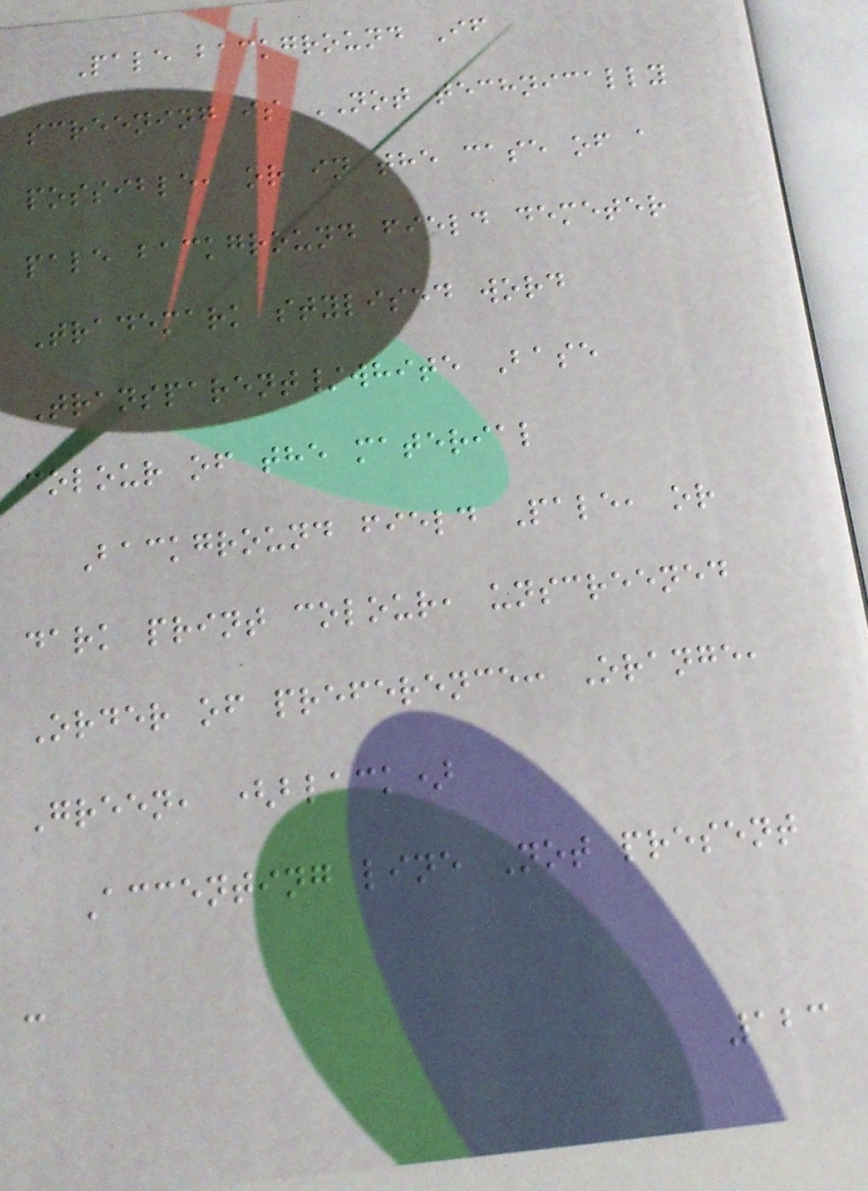Pale background If
screening is NOT technically
possible, or in the case of a
pale background field demeter
Trademark stylised word
Transparent/white Base
colour of the material
Background field Pale, or
dark print colour, unscreened
Order of preference: Orange,
Green, (black)
Accenting line Not present
-
123
